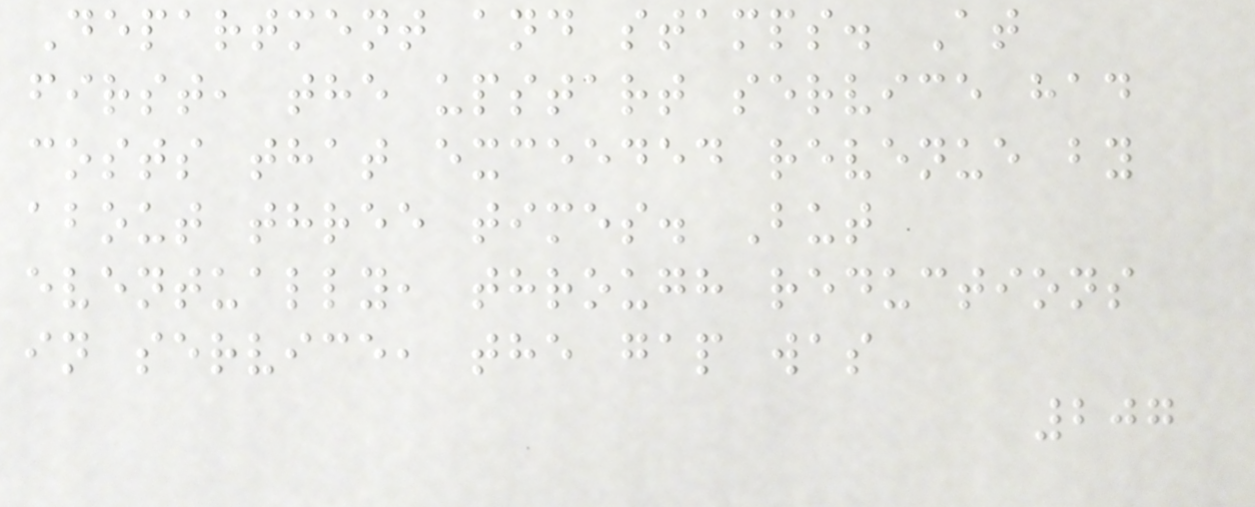Department and stamps. At
first, the upstart service had
costs that exceeded revenue by
about three times. But
eventually, through reductions
in service, the gap was
207
